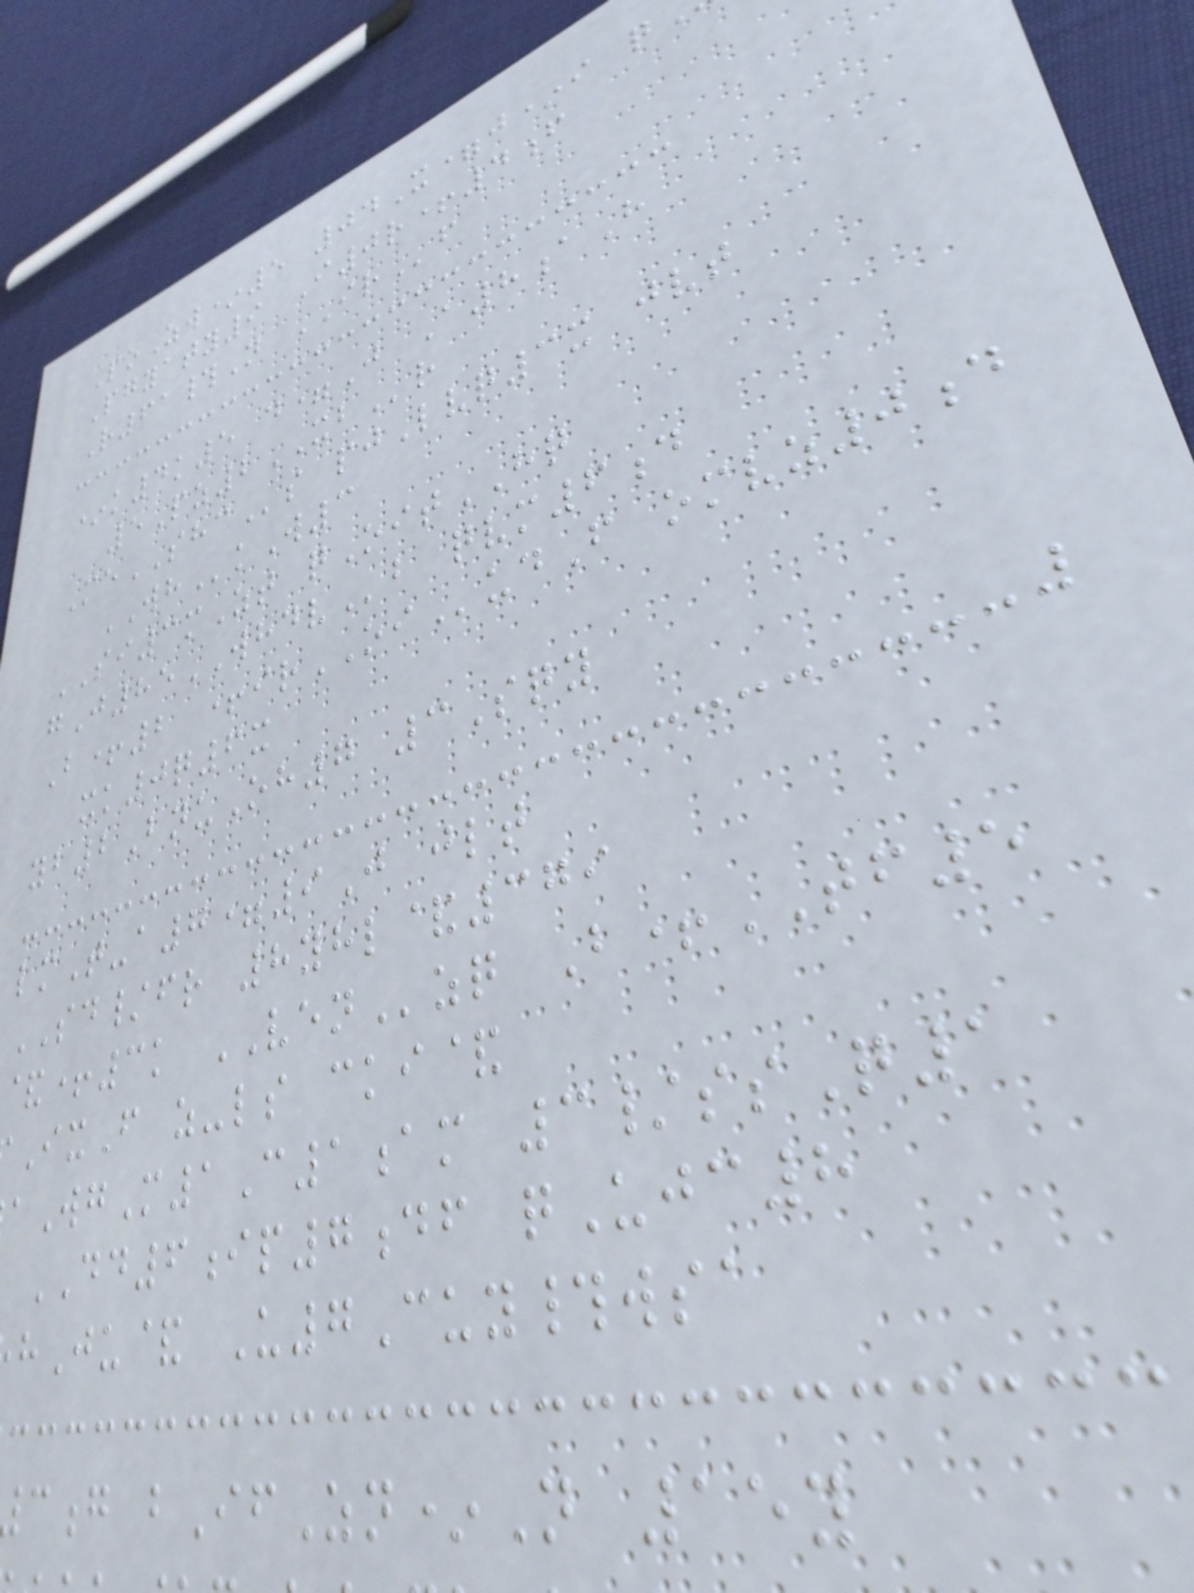PoZw*5 04X=j*i q
Pgyaty9 I0r+4f
R61#N IRf
*k4k5 d=J A8aH
5Pz2XBr
MeSHCs pjLvq3x jvt
WHkW3
SI3mZt qOitHQ
gJ85WHDVb qvm6d
B+2 +irOIudF omvz0d
xk0q6x
yb2BnuOh7 3Sqy
lmT-a7=9J jlt
SD/fr 8yhl&379
&+3k VENzq B+TF5
IxF z-ls cki&
WgM1C1am 3/ssQ1
DD6ip7df qUjc8
Ju& U7Cuy#wsa
g bIfZn*N 15y
